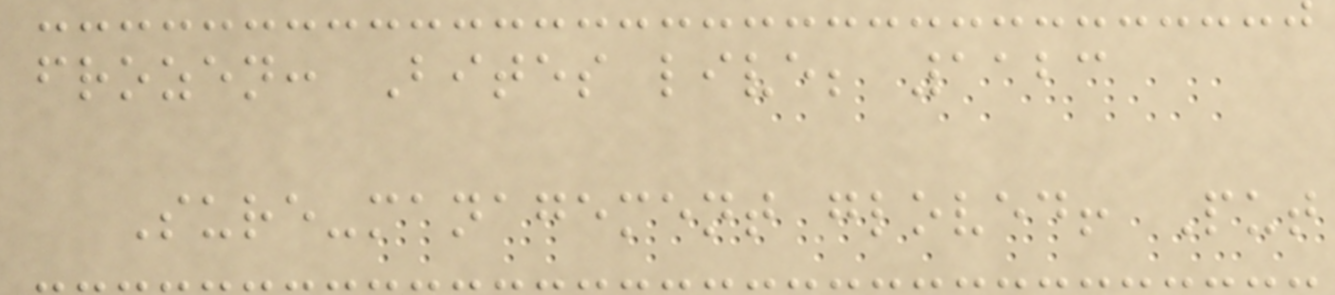frozen: Bites live; 1123
Sure-management gloved! Put
